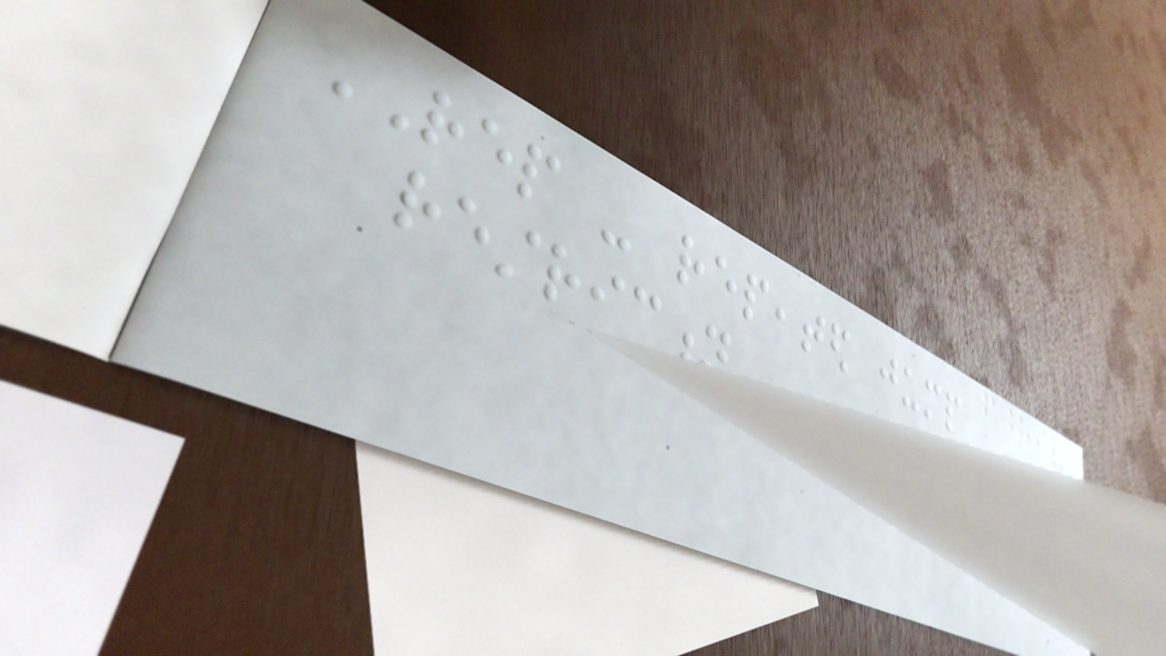REP - repeated jump
restriction
